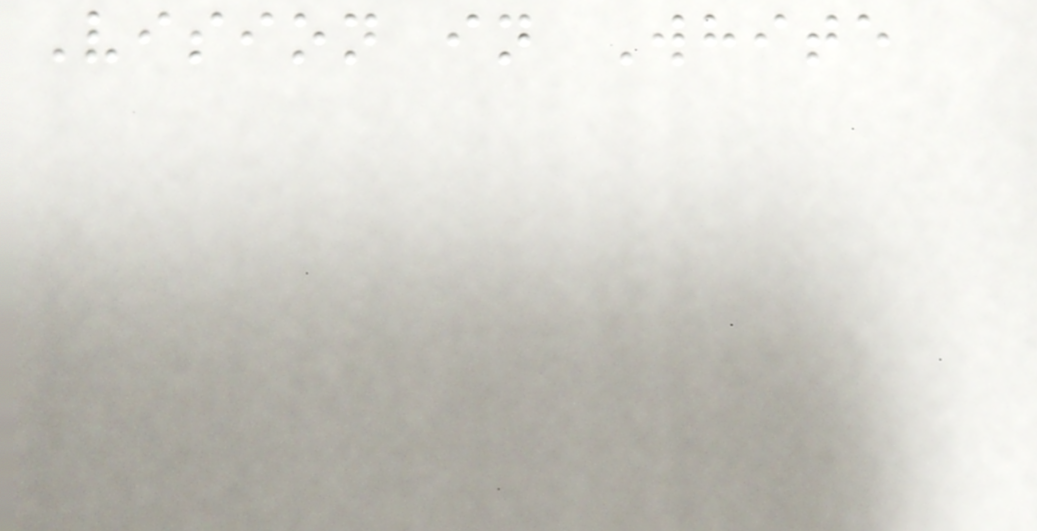Vision in White
